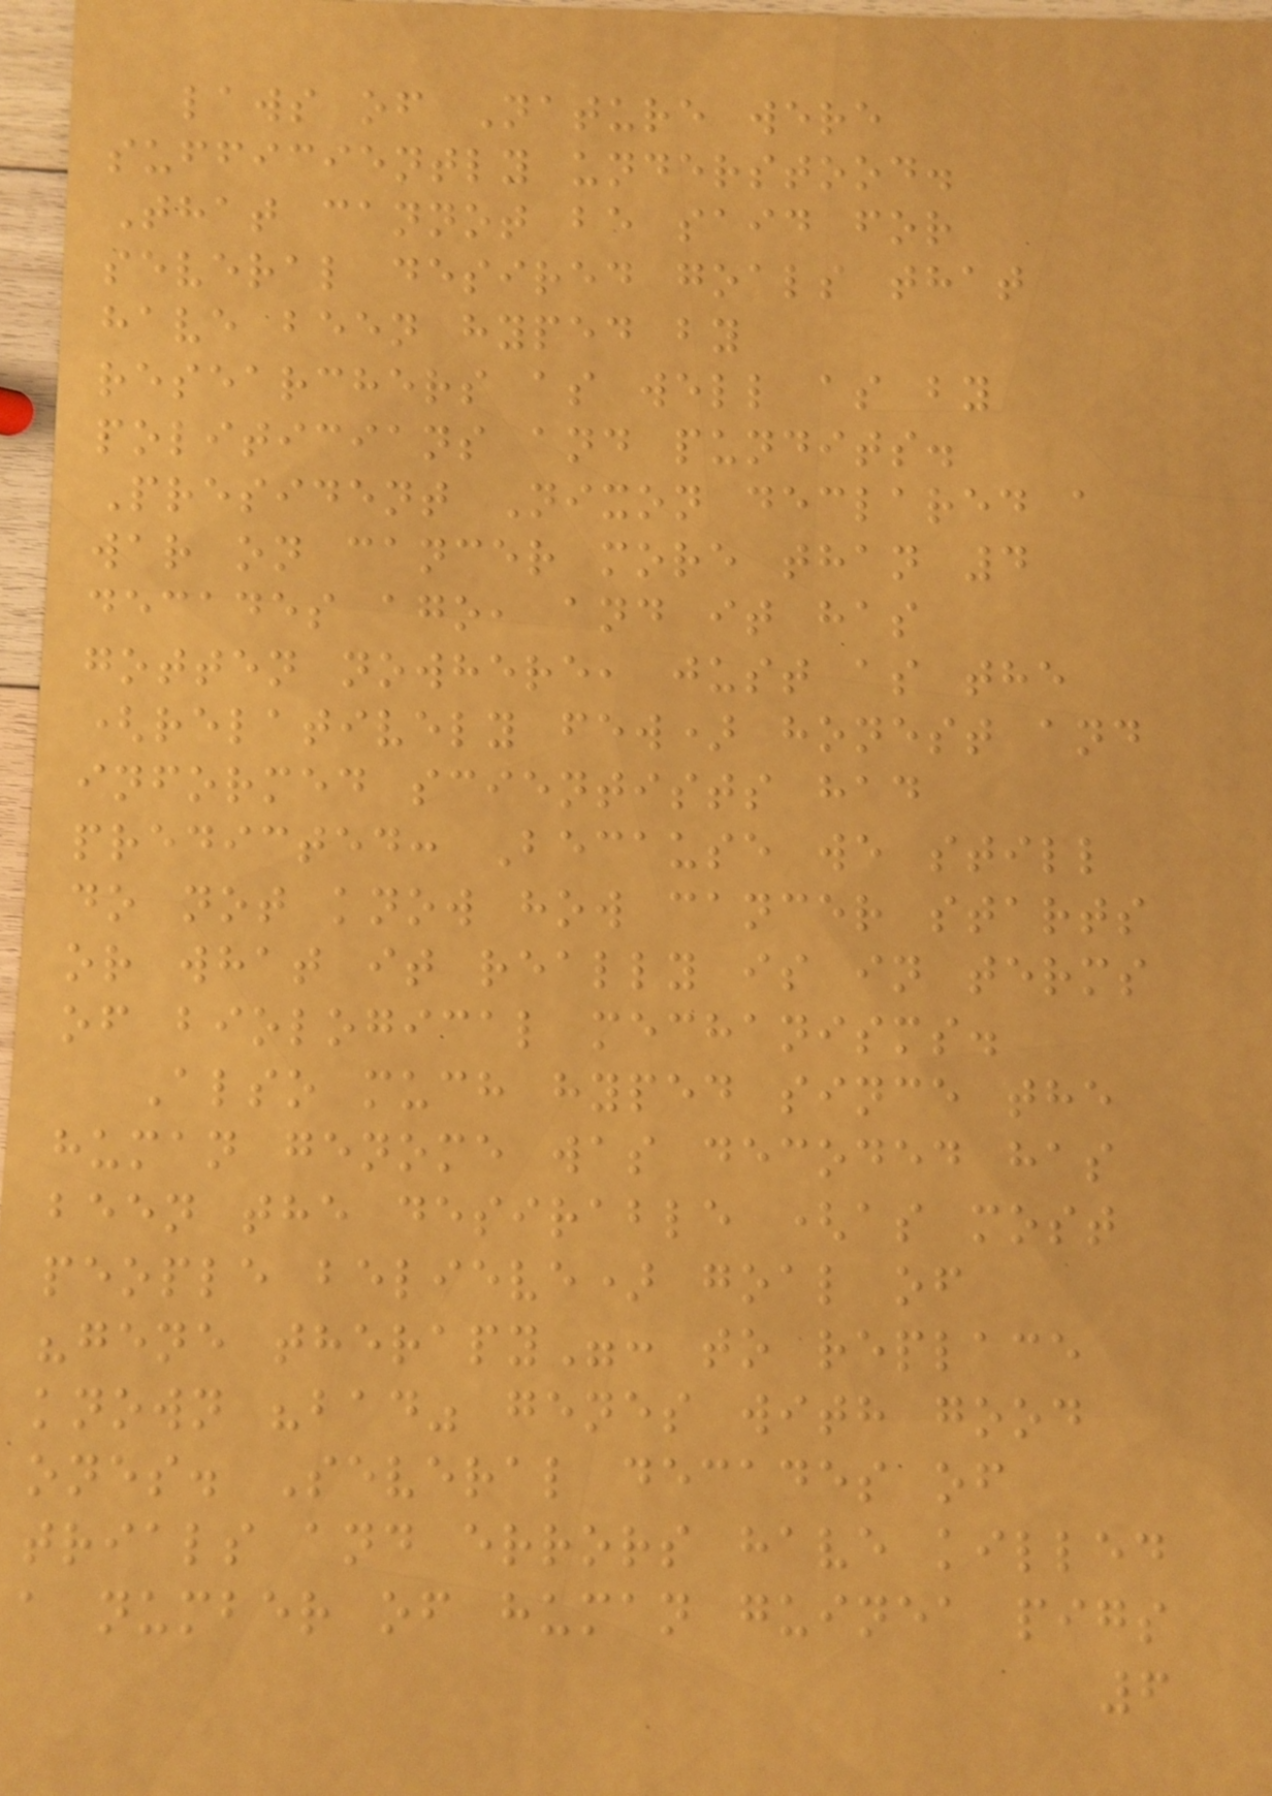laws of Nature were
sufficiently understood.
That cannot be said for
several desired goals that
have been hyped by
researchers as well as by
politicians and pundits.
President Nixon declared a
war on cancer more than 4
decades ago, and it has
gotten nowhere, just as the
(relatively few) honest and
informed scientists had
predicted: Because we still
do not know how cancer starts
or what it really is in terms
of biological mechanisms.
Also much hyped since the
human genome was decoded has
been the desirable (as most
people believe) goal of
"gene therapy": to replace
known "bad" genes with good
ones. Several decades of
trials and errors have killed
a number of human guinea pigs
6
